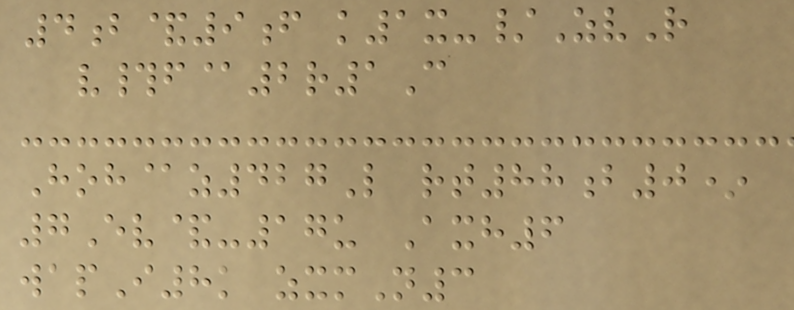4b&9f k1x-/ZvR
v#f@2r1C
Hoh@z427L rt88b0*
7Ev&-17u Axh6
wapI8k zxmN3
